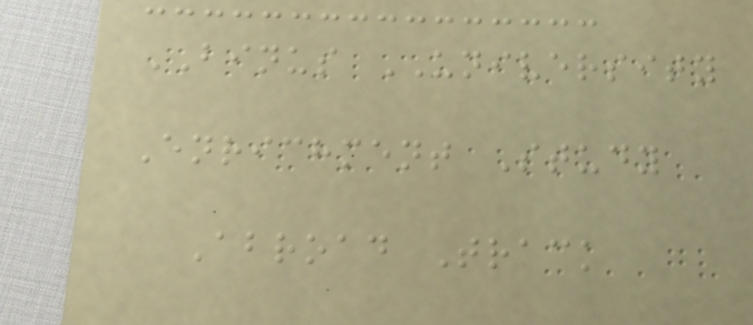BINUS UNIVERSITY
Enrichment Study
Abroad Track
